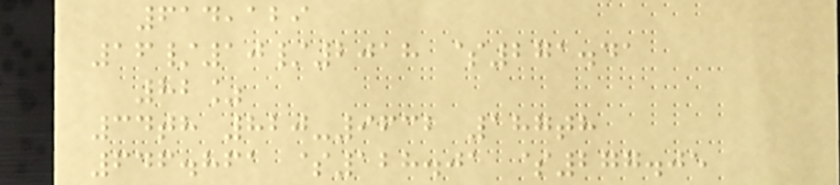614,129
16/10/2018 $271.41
82%
34th 820-9632 187th
646.861 $128.01 $277.05
